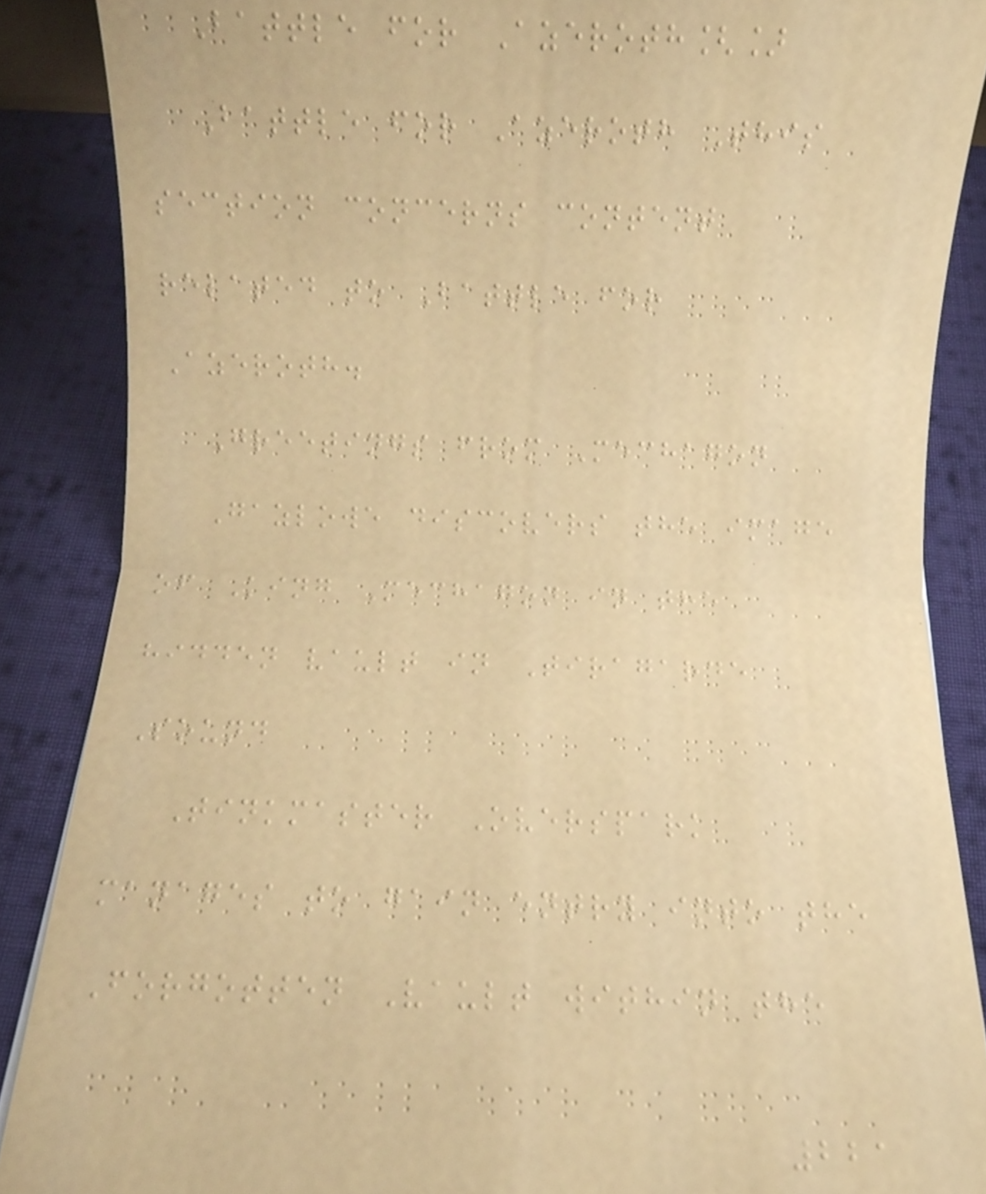Battle for Azeroth[]
Battle for Azeroth This
section concerns content
related to Battle for
Azeroth.
Greetings from Mechagon
Gazlowe discovers the image
of King Mechagon in the
hidden vault in Tiragarde
Sound
Tinkmaster Overspark
manages to gain entry into the
Forgotten Vault within the
221
